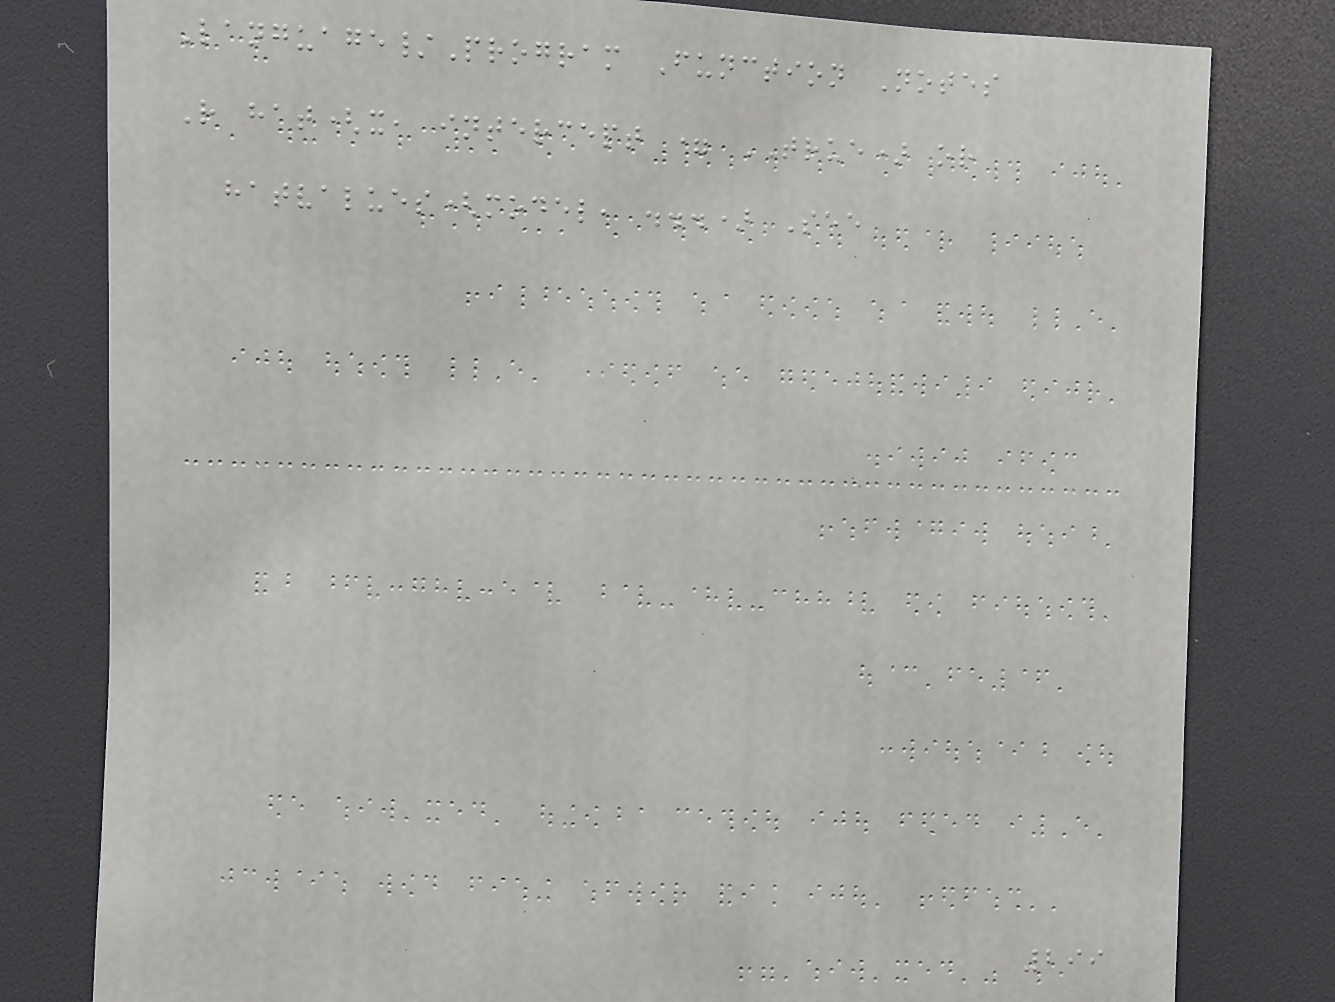Language/Program Function Notes
R hat(x, intercept = TRUE) or
hatvalues(model, ...) See
299
